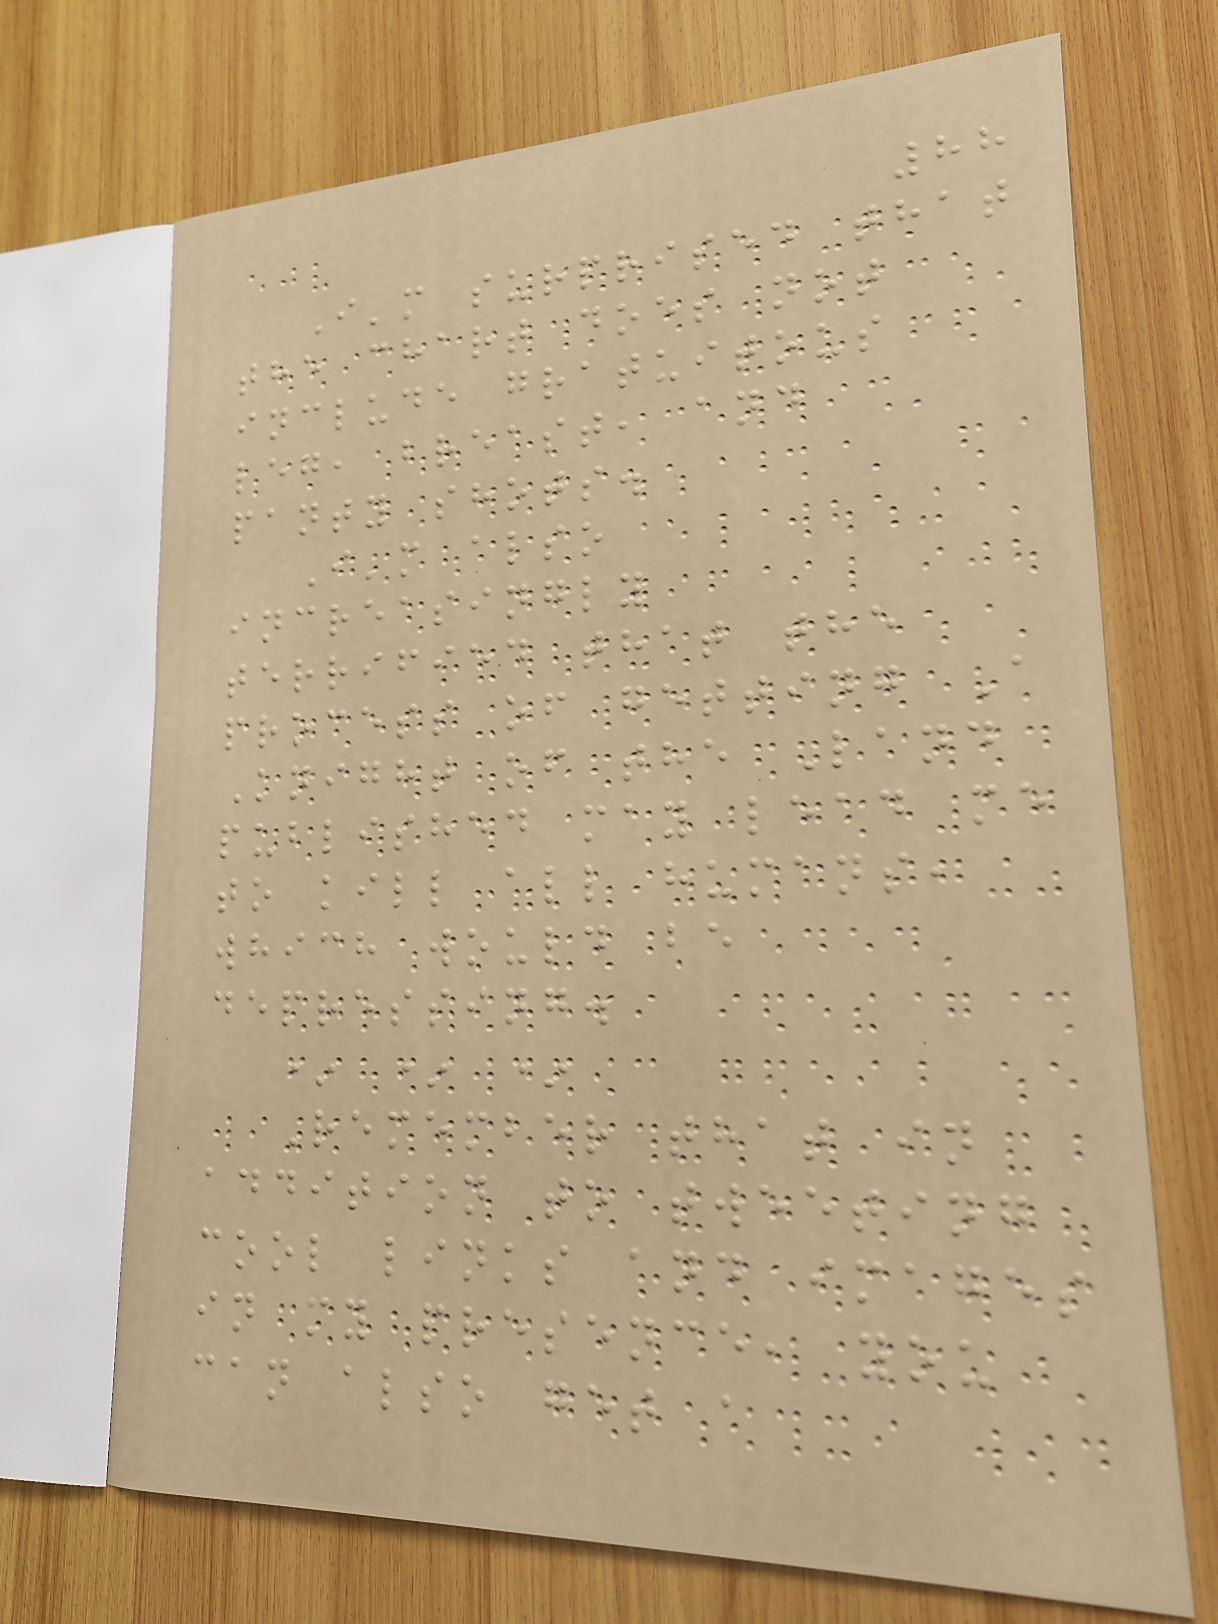88
I'm surprised that
the chart does not
include gratuitous
leg, breast, and
panty shots.
I'm also
increasingly
terrified that the
process of getting A
Knight of the Land
published may lead me
to kill all humans,
which would be
depressing.
* * *
Remember that in
addition to tweeting
cool links and images
in my presence, you
can also get a
